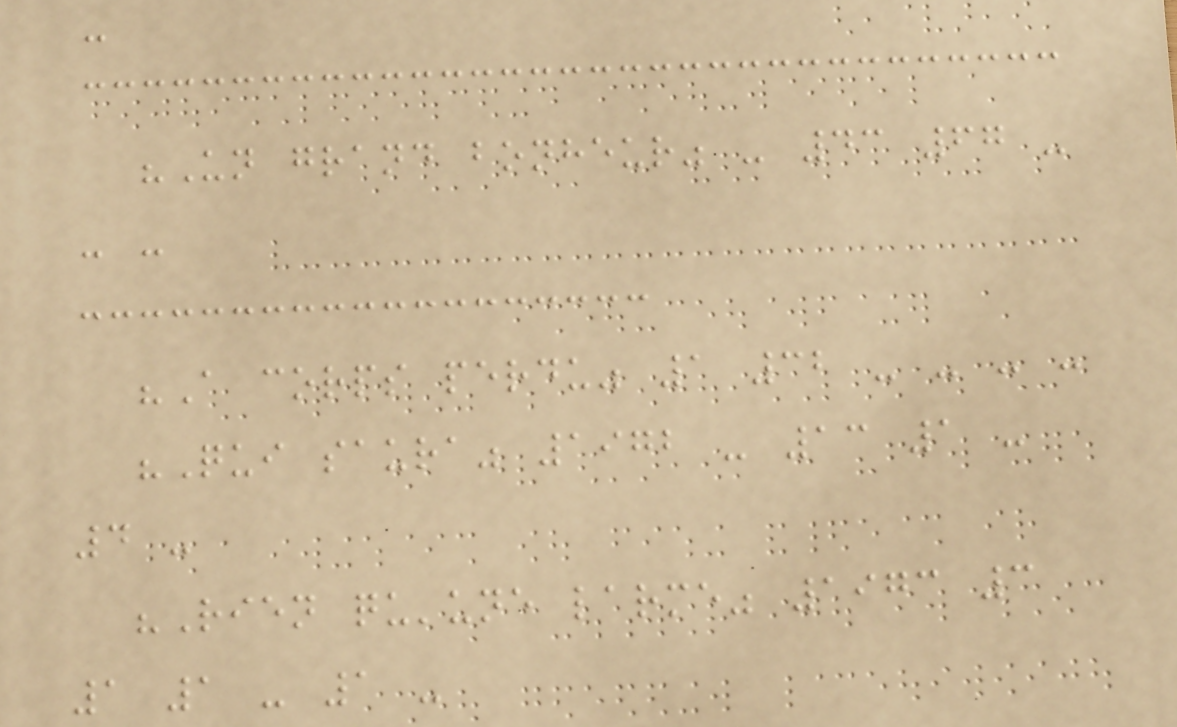-
"Un grand bonheur" - 43 67 -
- -
"A corps perdu" 1 32 - - - -
"Qui saura" 1972 - 13 1 -
4 -
"Rien qu'une larme" 1973 3
1 1 - 1 -
